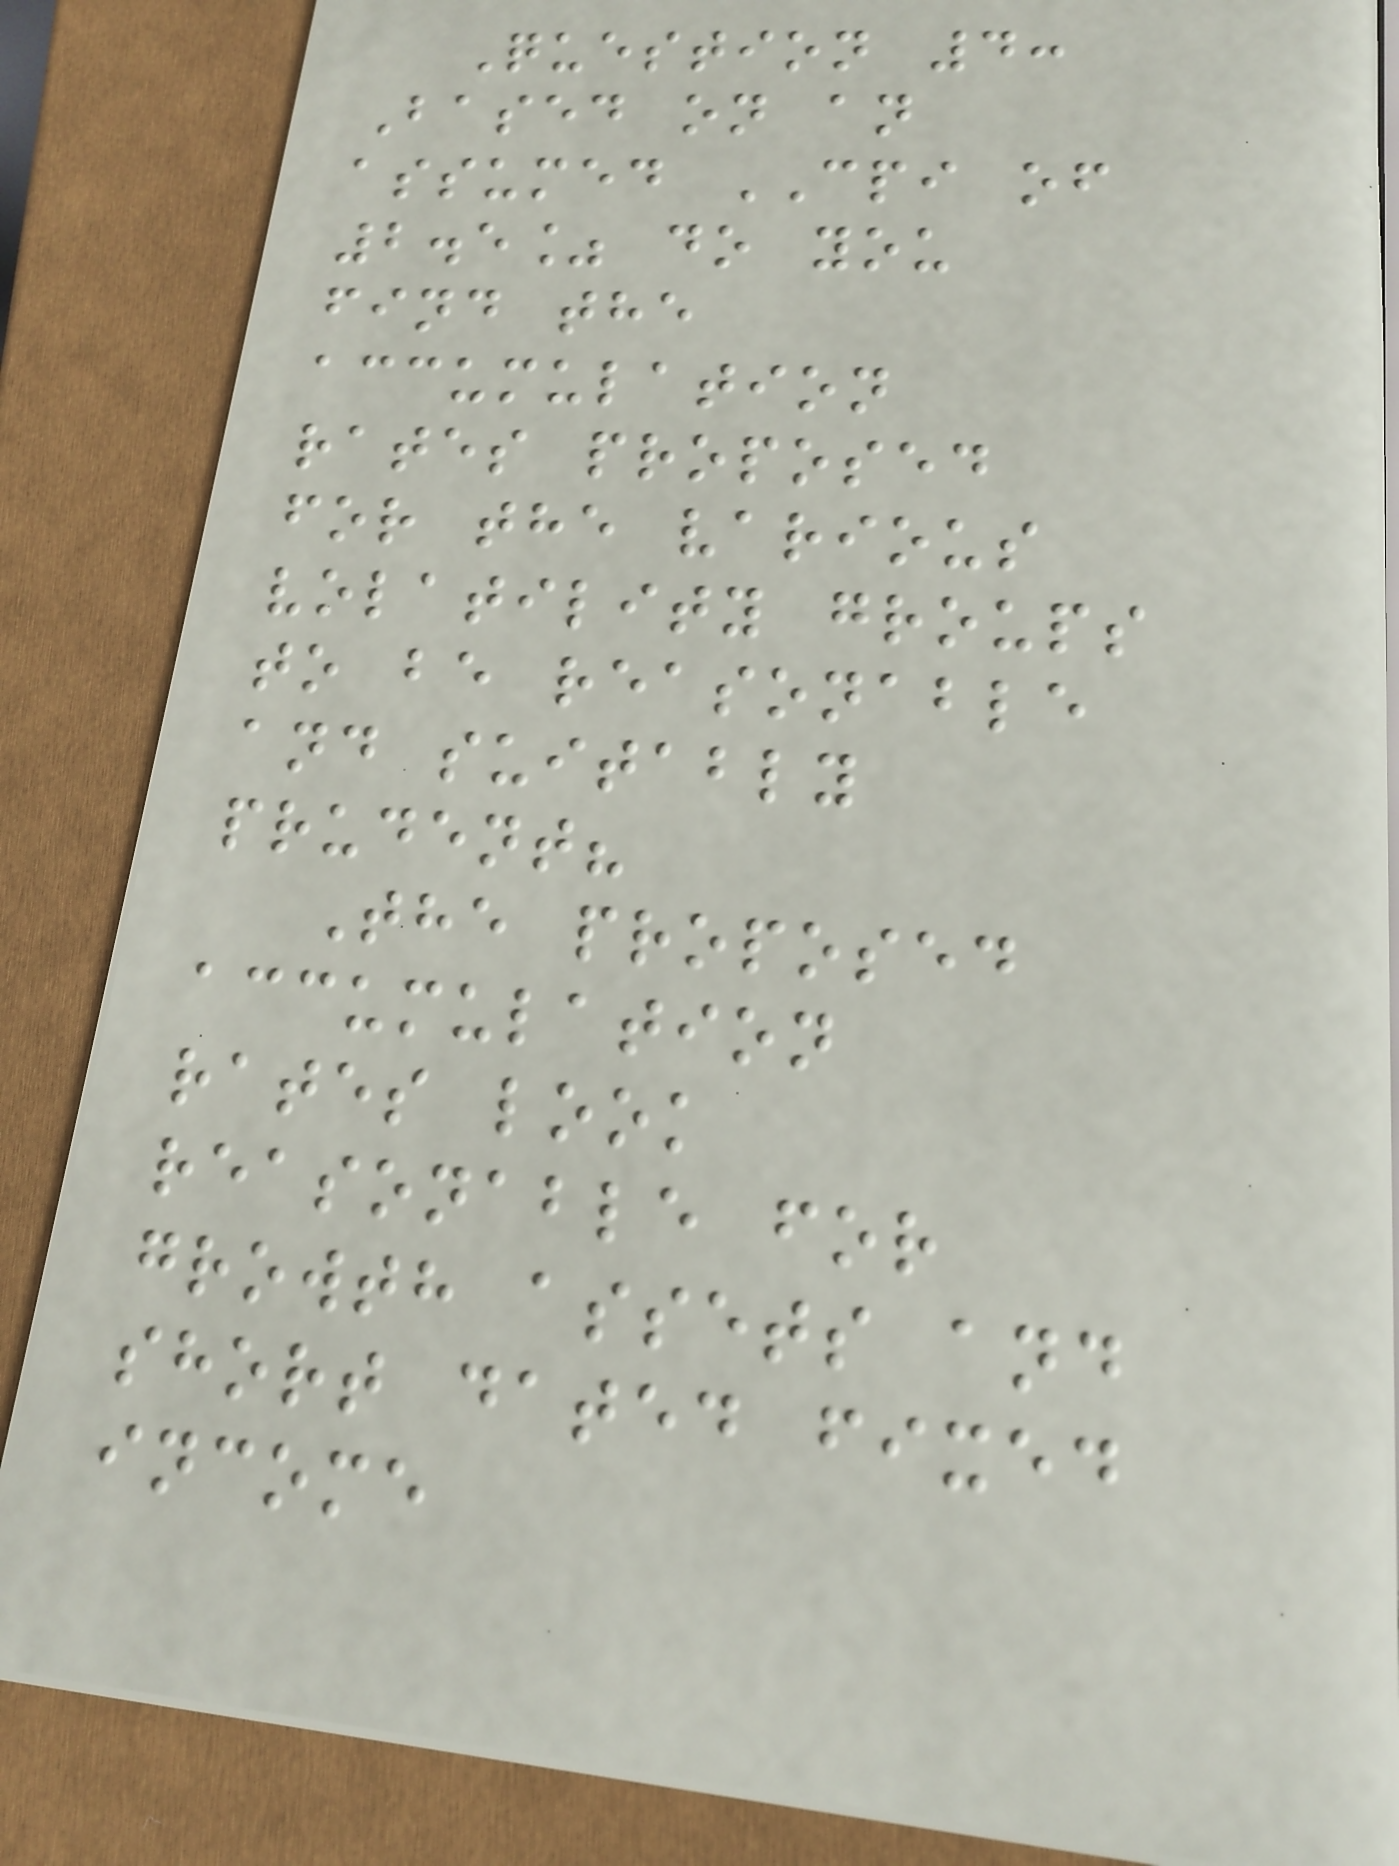Question 4:
Based on an
assumed CPI of
2.5% do you
find the
accumulation
rates proposed
for the various
volatility groups
to be reasonable
and suitably
prudent?
The proposed
accumulation
rates look
reasonable for
growth assets and
short dated fixed
income
